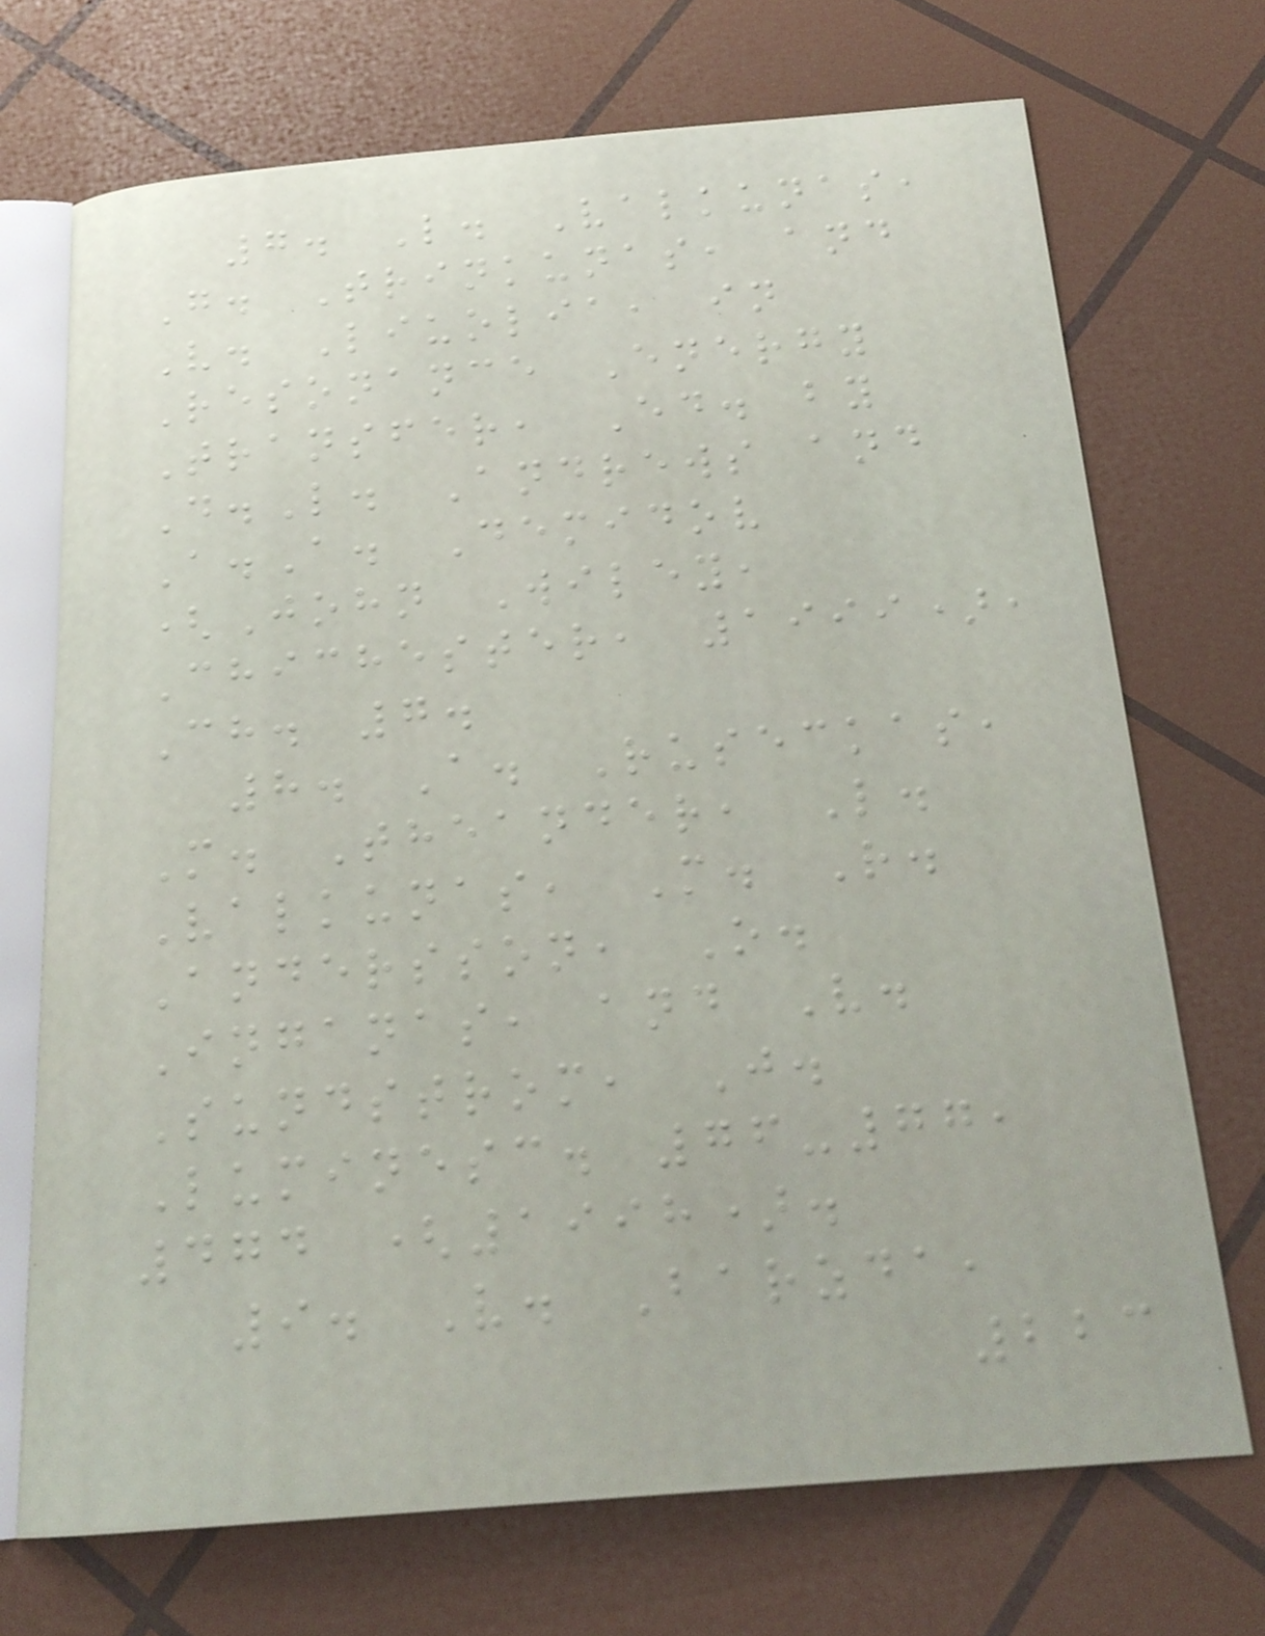7. L. Valkunas,
G. Trinkunas, and
V. Liuolia, in
Resonance Energy
Transfer, Ed. by
D.L. Andrews and
A.A. Demidov
(John Wiley,
Chichester, 1999),
Ch. 7.
8. A. Ruseckas,
M. Theander, L.
Valkunas, M. R.
Andersson, O.
Inganas, and V.
Sundstrom, J.
Luminesc. 76-77,
474 (1998).
9. V. Barzda,
223
